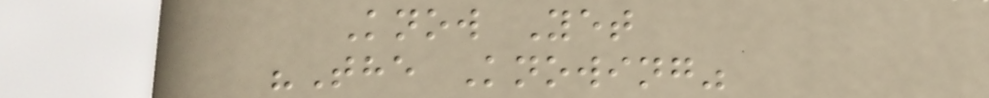Know Yet
"The Knowing"
